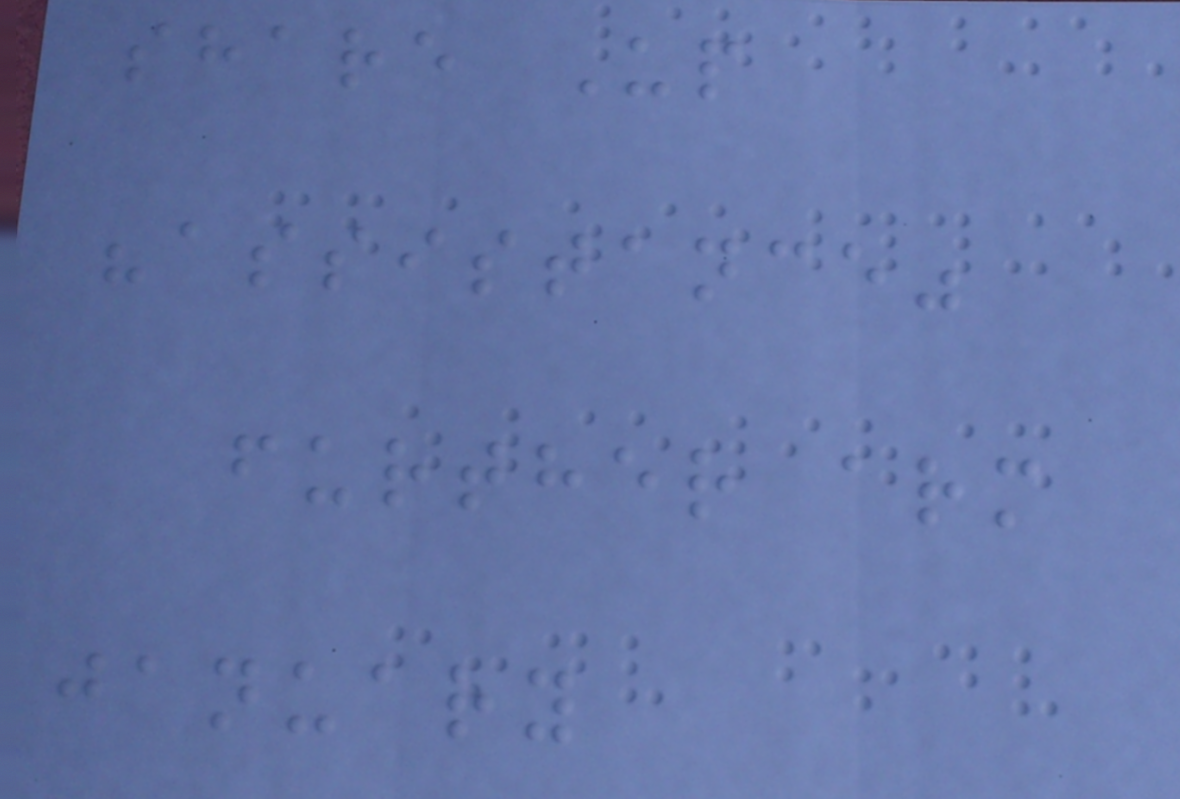share Up
"assistance"
further arm
january
